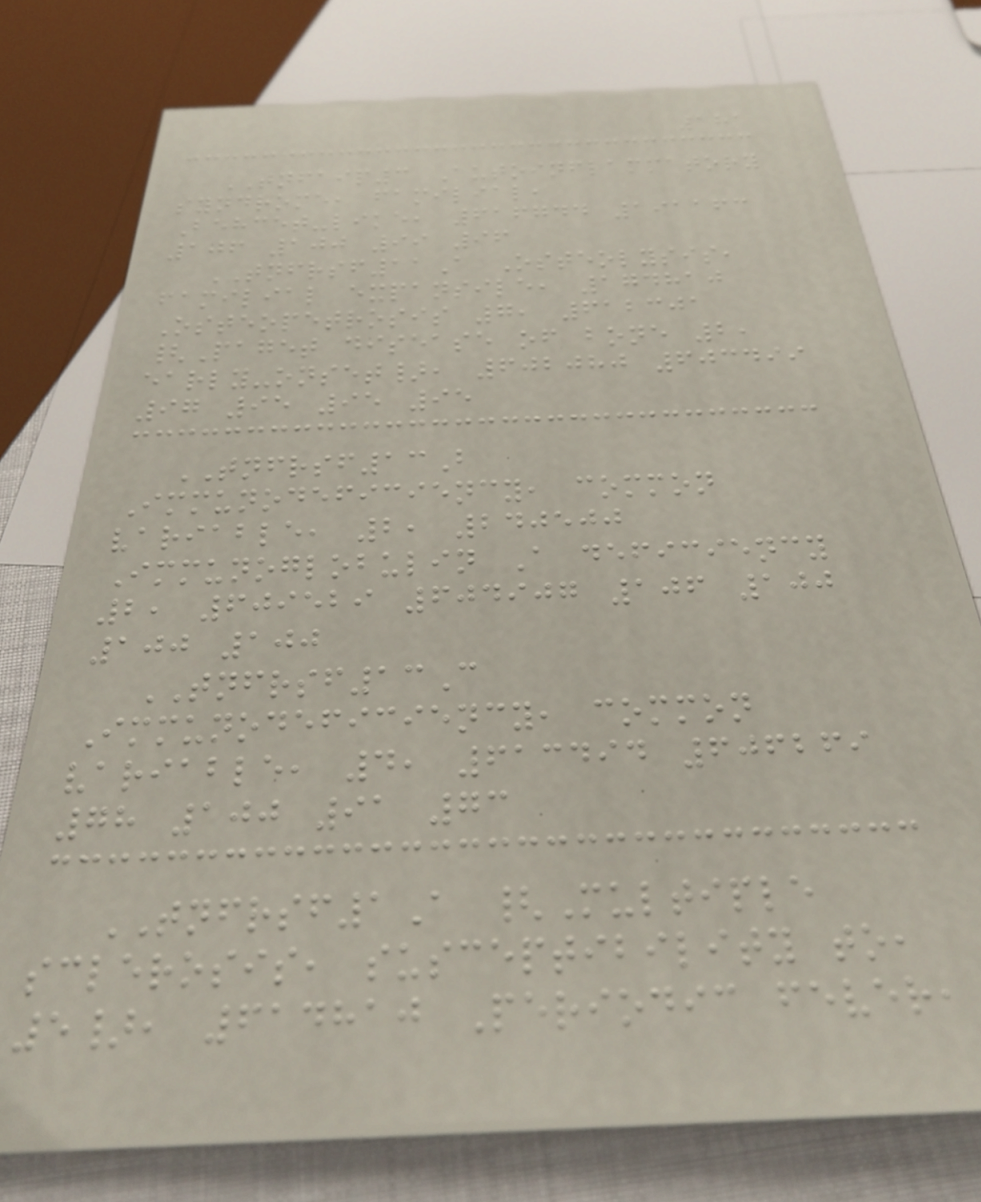181
TNFAIP3 Autoinflammatory
syndrome, familial,
Behcet-like, 616744 191163
106 100 99 96
TNFRSF11A Osteolysis,
familial expansile, 174810
Osteopetrosis 7, 612301
{Paget disease of bone 2,
early-onset}, 602080 603499
97 95 95 95
TNFRSF13B
Immunodeficiency, common
variable, 2, 240500
Immunoglobulin A deficiency
2, 609529 604907 106 100
100 100
TNFRSF13C
Immunodeficiency, common
variable, 4, 613494 606269
78 100 91 73
TNFRSF1A {Multiple
sclerosis, susceptibility to,
5}, 614810 Periodic fever,
